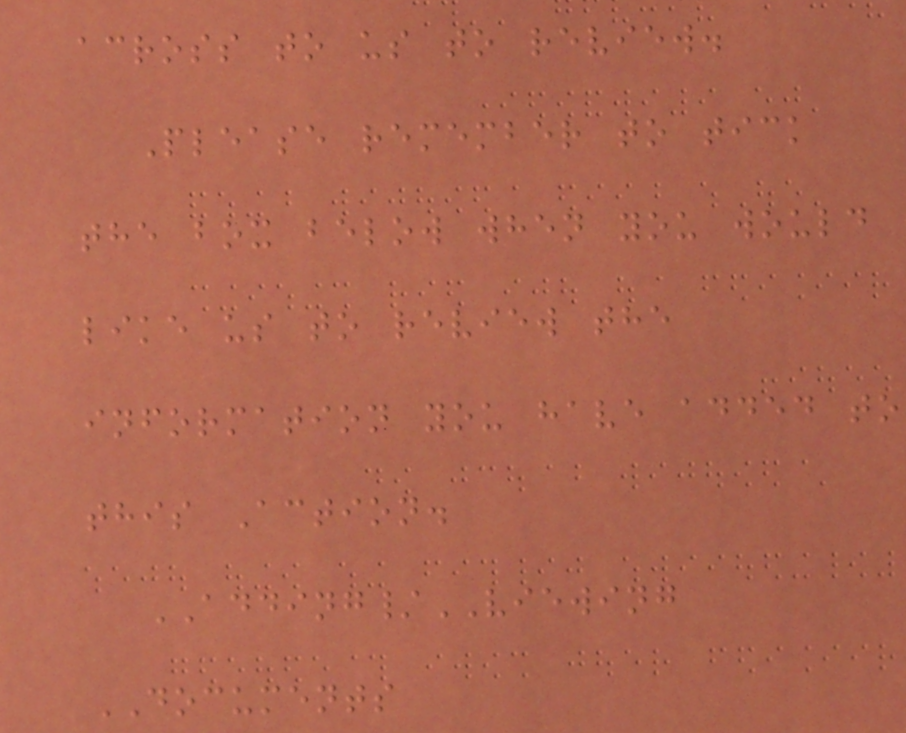across to us to review.
Please remember to tick
the box below when you would
like us to review the
information you have added to
this Action.
ADDING/VIEWING
DOCUMENTS
